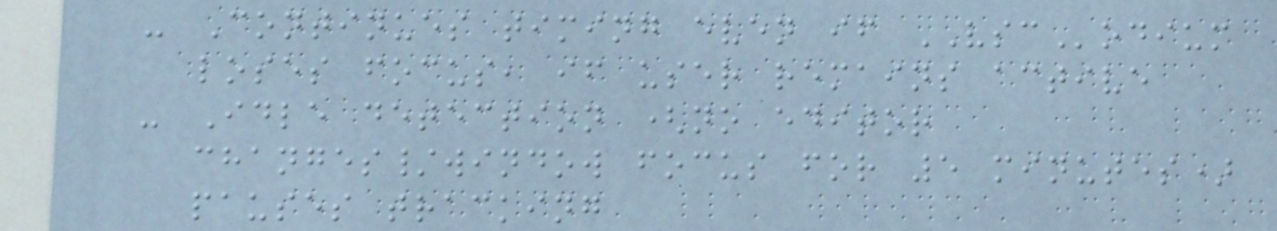- Continues timing even if VSCodium
loses focus, if user remains active
- Idle detection (no editor
changes/window focus for 5 minutes)
pauses tracking
